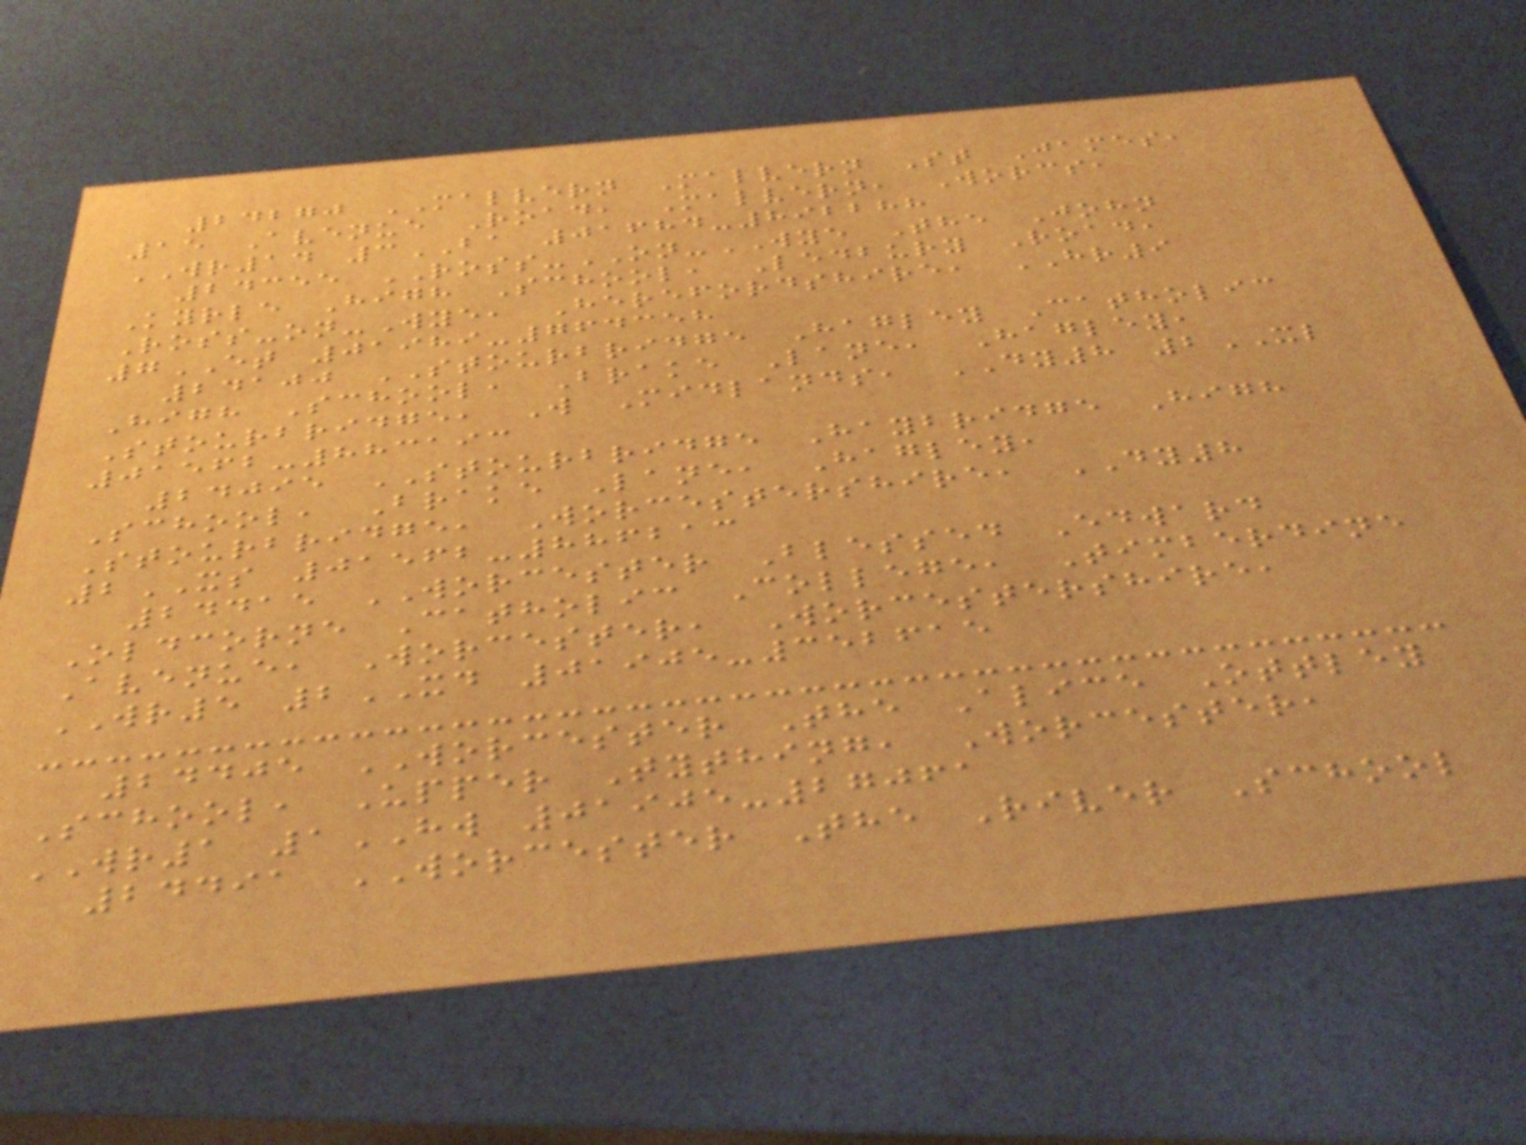24270 MALVERN Malvern St James,
15 Avenue Road, Malvern, Worcs,
WR14 3BA 01684-892288
24355 ROSS-ON-WYE The John
Kyrle High School, Ledbury Road,
Ross-on-Wye, Herefordshire, HR9
7ET 01989-764358
24100 STOURBRIDGE Hagley Catholic
High School, Brake Lane, Hagley,
Stourbridge, W Midlands, DY8 2XL
01562-883193
24095 STOURBRIDGE Haybridge High
School, Brake Lane, Hagley,
Stourbridge, Worcestershire, DY8
2XS 01562-886213
24415 WORCESTER Blessed Edward
Oldcorne Catholic College, Timberdine
Avenue, Worcester, Worcestershire,
WR5 2XD 01905-352615
24405 WORCESTER The Alice Ottley
School, Upper Tything, Worcester,
WR1 1HW 01905-27061
24491 WORCESTER The River School
